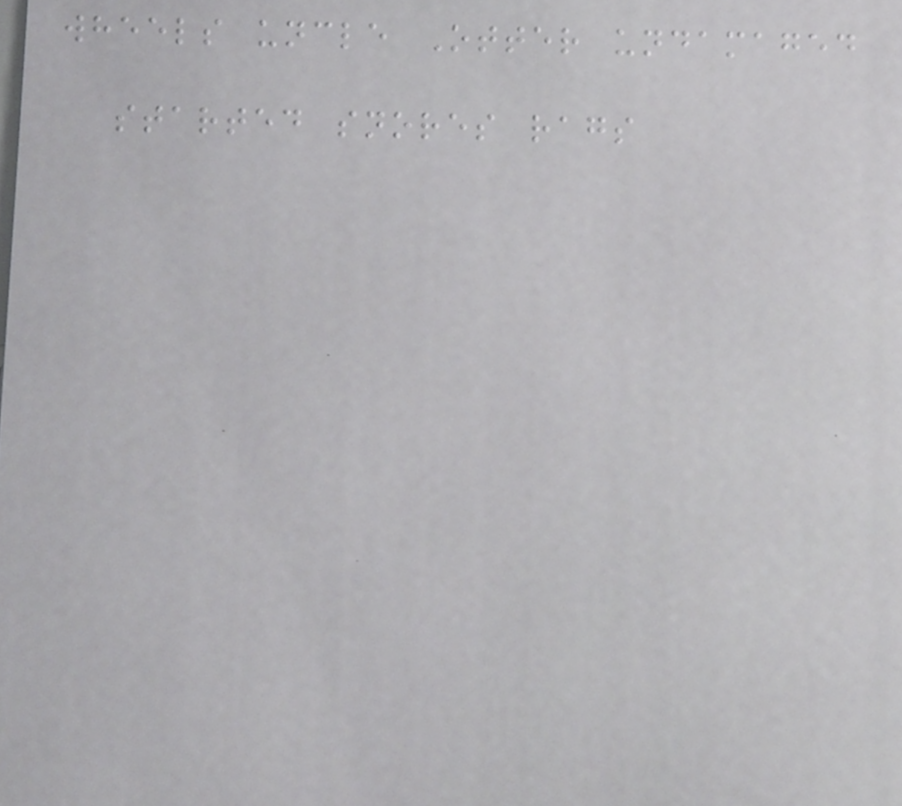wheels uncle Otter undamaged
started snores rags
